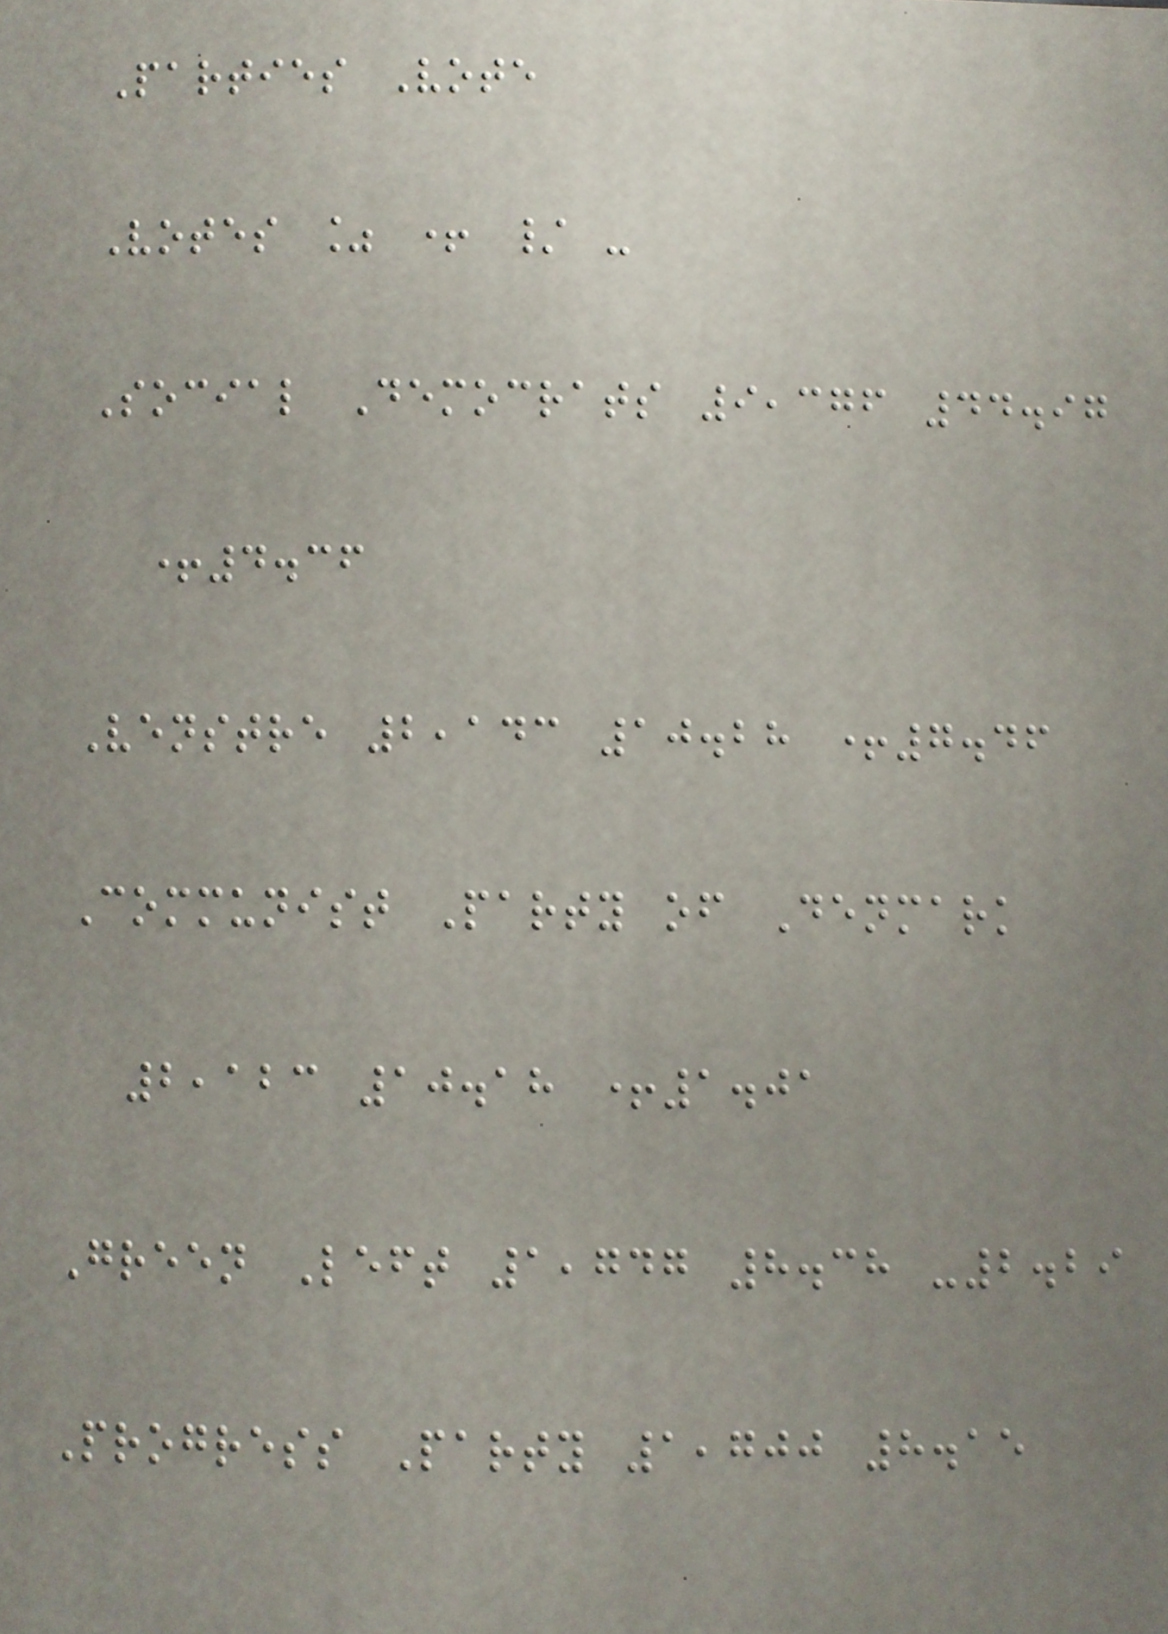Parties Vote
Votes % + / -
Social Democrats 9,376 44.97
+4.36
Venstre 2,143 10.28 +7.46
Communist Party of Denmark
2,123 10.18 +1.01
Green Left 1,747 8.38 -2.29
Progress Party 1,700 8.15
